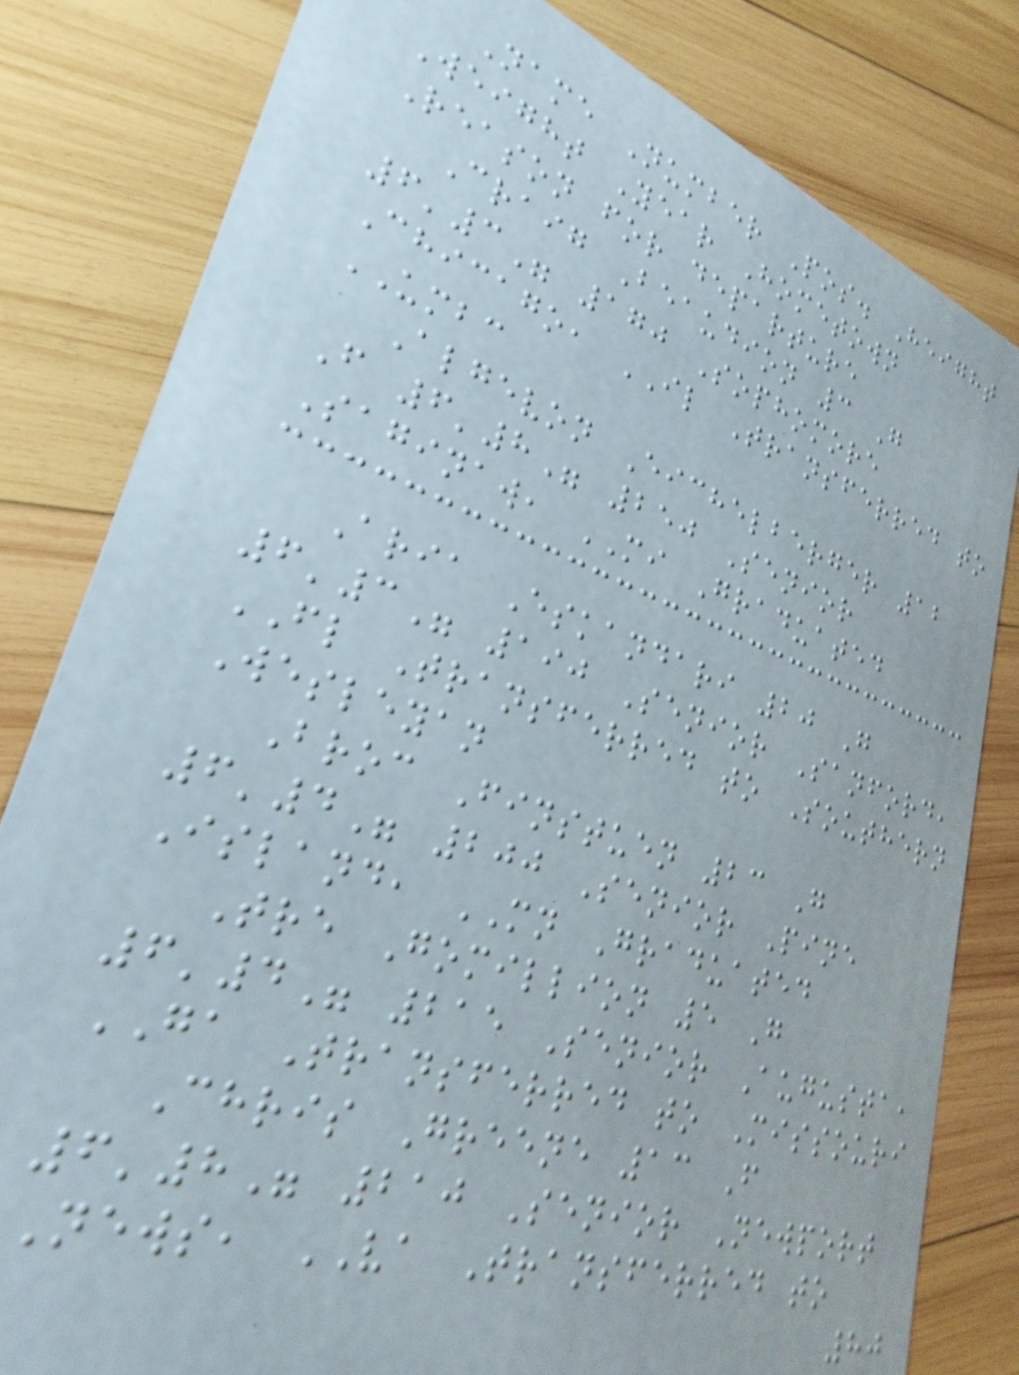Name Number Pos. Height
Weight Year Hometown
Reason for departure
Craig Beaudion 3 G
6'3" 170 Sophomore
Chicago, IL Transferred to
UMBC
Algevon Eichelberger 12
F 6'8" 250 Senior
Saginaw, MI Graduated
Aria Eskandari 20 G
6'3" 190 Senior Sanford,
FL Transferred to Southern
Wesleyan
Broc Finstuen 23 G
6'4" 200 Senior Pine
Island, MN Graduated
Tre Gomillion 5 G
6'4" 215 Senior Augusta,
GA Transferred to Missouri
Chris Greene 13 F
6'8" 210 Senior Newport
News, VA Transferred to
80
